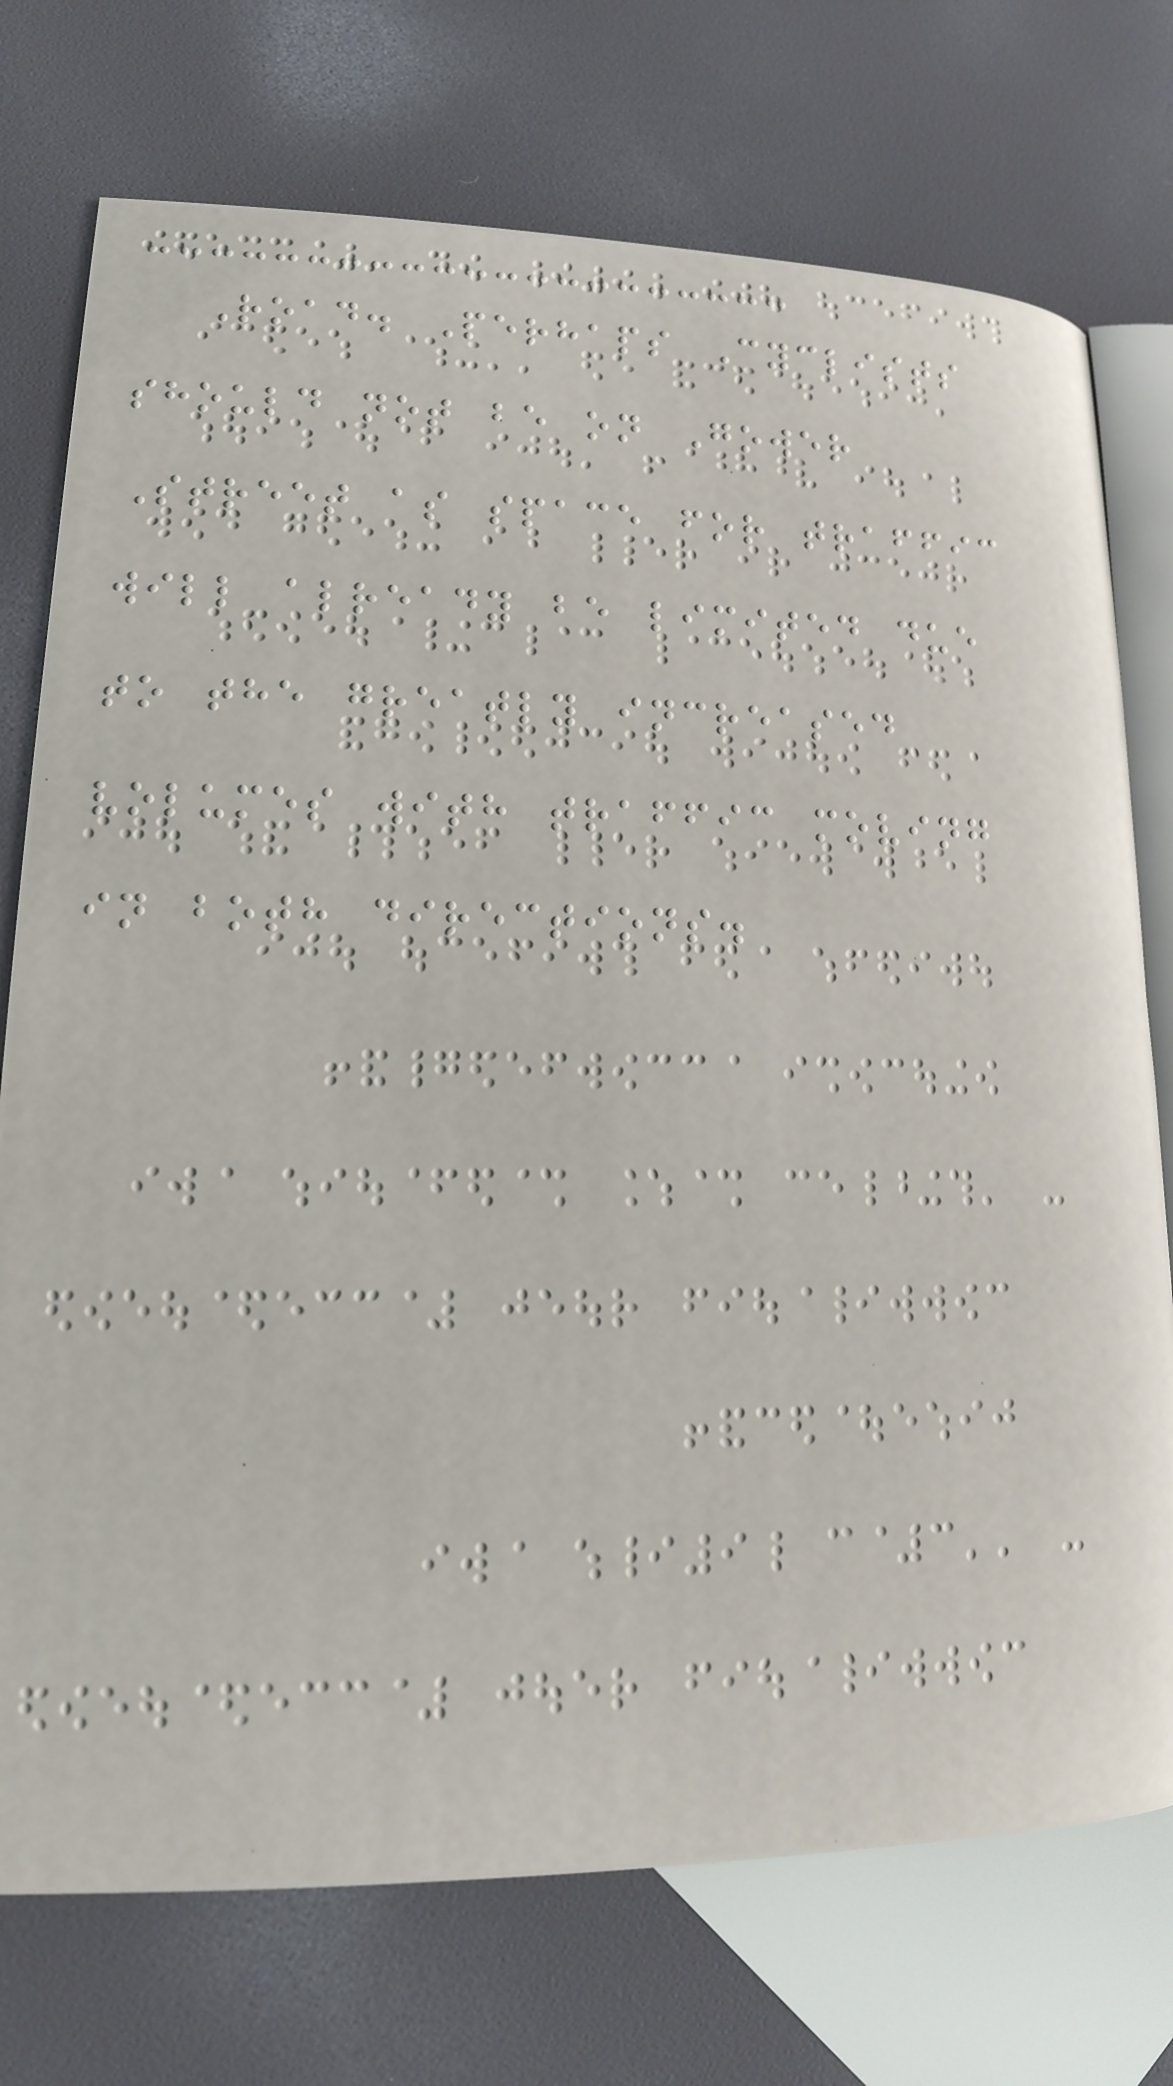Road. Perhaps Cyclists
should not be on Gower
Street as space for traffic
will already be limited due
to the greatly increased
volumes with traffic moving
in both directions.
